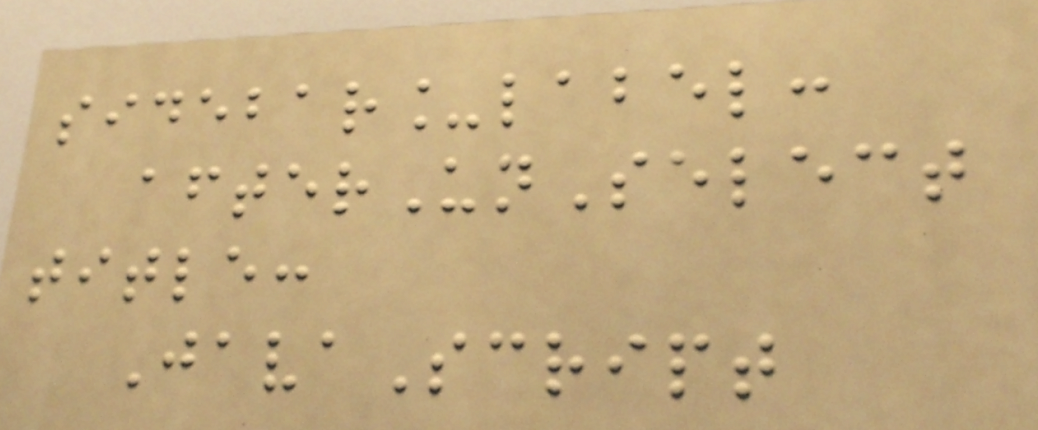sidebar_label:
afterUnSelect
title:
JavaScript
